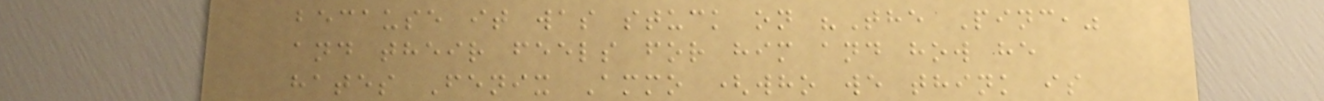because it was stuck on "The Pinc,"
and their feels for him and how he
hates Fenix Ammo (who we think is
